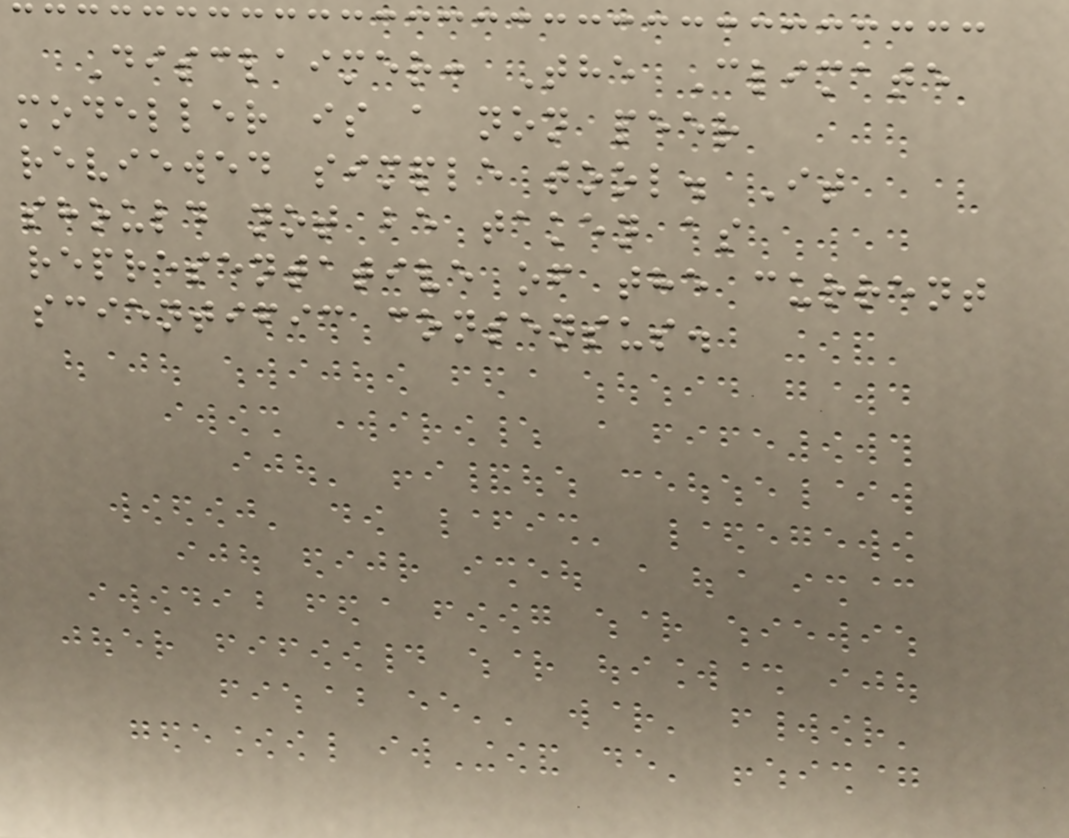Disclaimer: The Climate
modeller is a non peer
reviewed simple tool. It
should not be taken as
representative of the current
scientific consensus.
